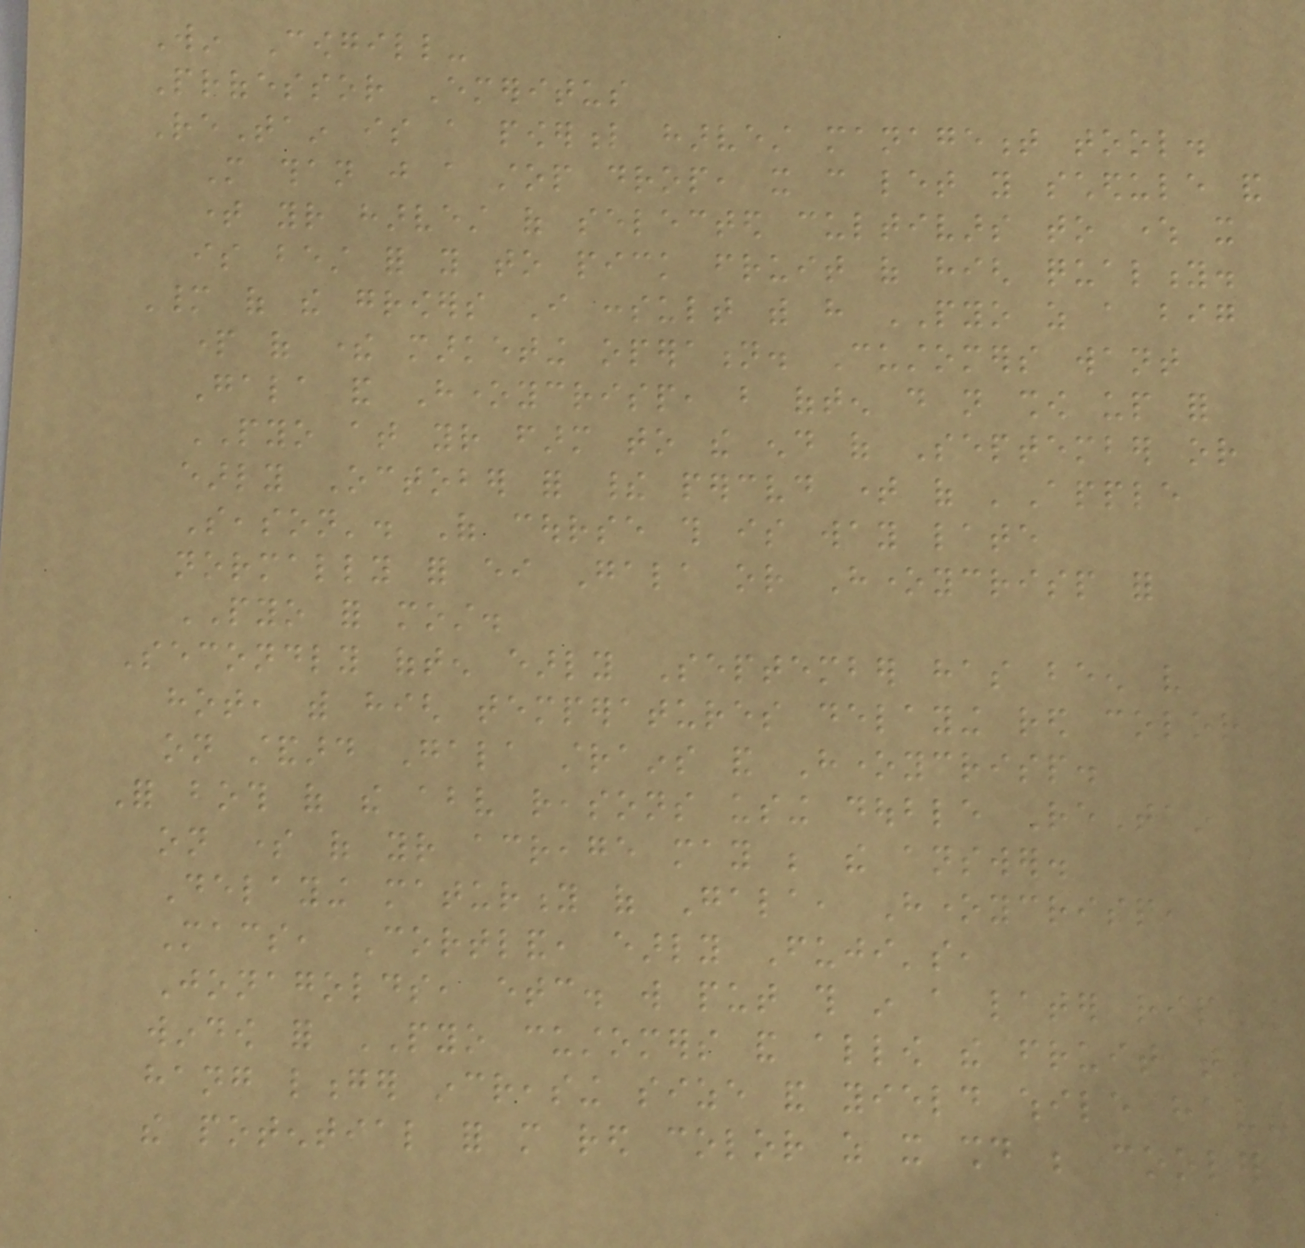Win Cowgill-
Professor Emeritus
ReTain is a powerful harvest management tool.
More than just a stop drop, it can let you schedule and
time your harvest of selected cultivars to where it
is best for you to pick fruit of high quality.
Many of the growers I consult with have PYO as a big
part of there marketing operation. Customers want
Gala and Honeycrisp, but often do not show up for
PYO at your farm to the end of September or
early October for their perceived time of 'Apple
Season'. Of course this is way late
normally for either Gala or Honeycrisp for
PYO for most.
Secondly often early September has been very
hot, with high temperatures delaying red color
on standard Gala strains and Honeycrisp.
For both of the above reasons using double ReTain
on some of your acreage may be the answer.
Delaying maturity of Gala, Honeycrisp,
Macs, Cortland, early Fuji's,
Jonagolds, etc. will put this in a later ripening
window for PYO customers and allow the fruit to
hang longer increasing size and yield while having
the potential for more red color as it should be cooler
